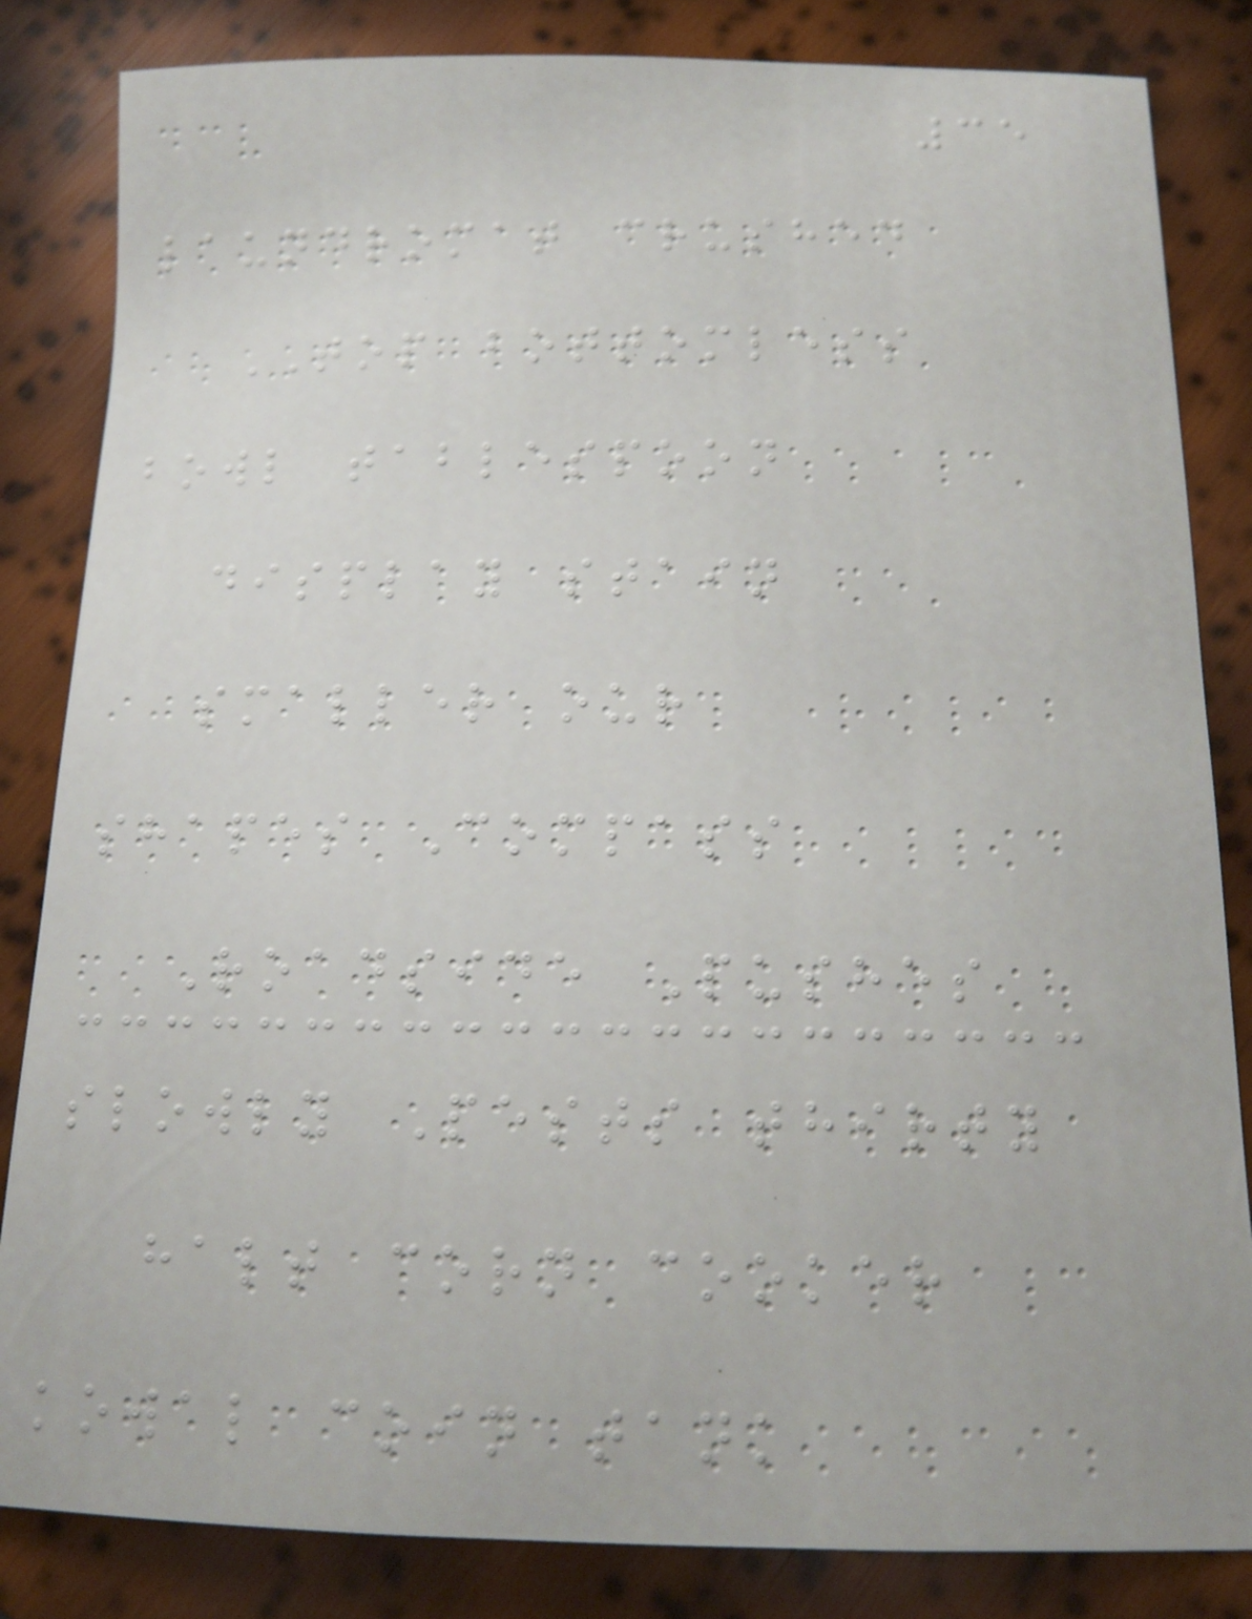35
laundromat crushed
TOP bottomless
bowl tablespoon
display stain
smaller our
shapes Compass
Roadside Pushes
slowly Pests thirty
halt corn cooker
kowal coin tank
